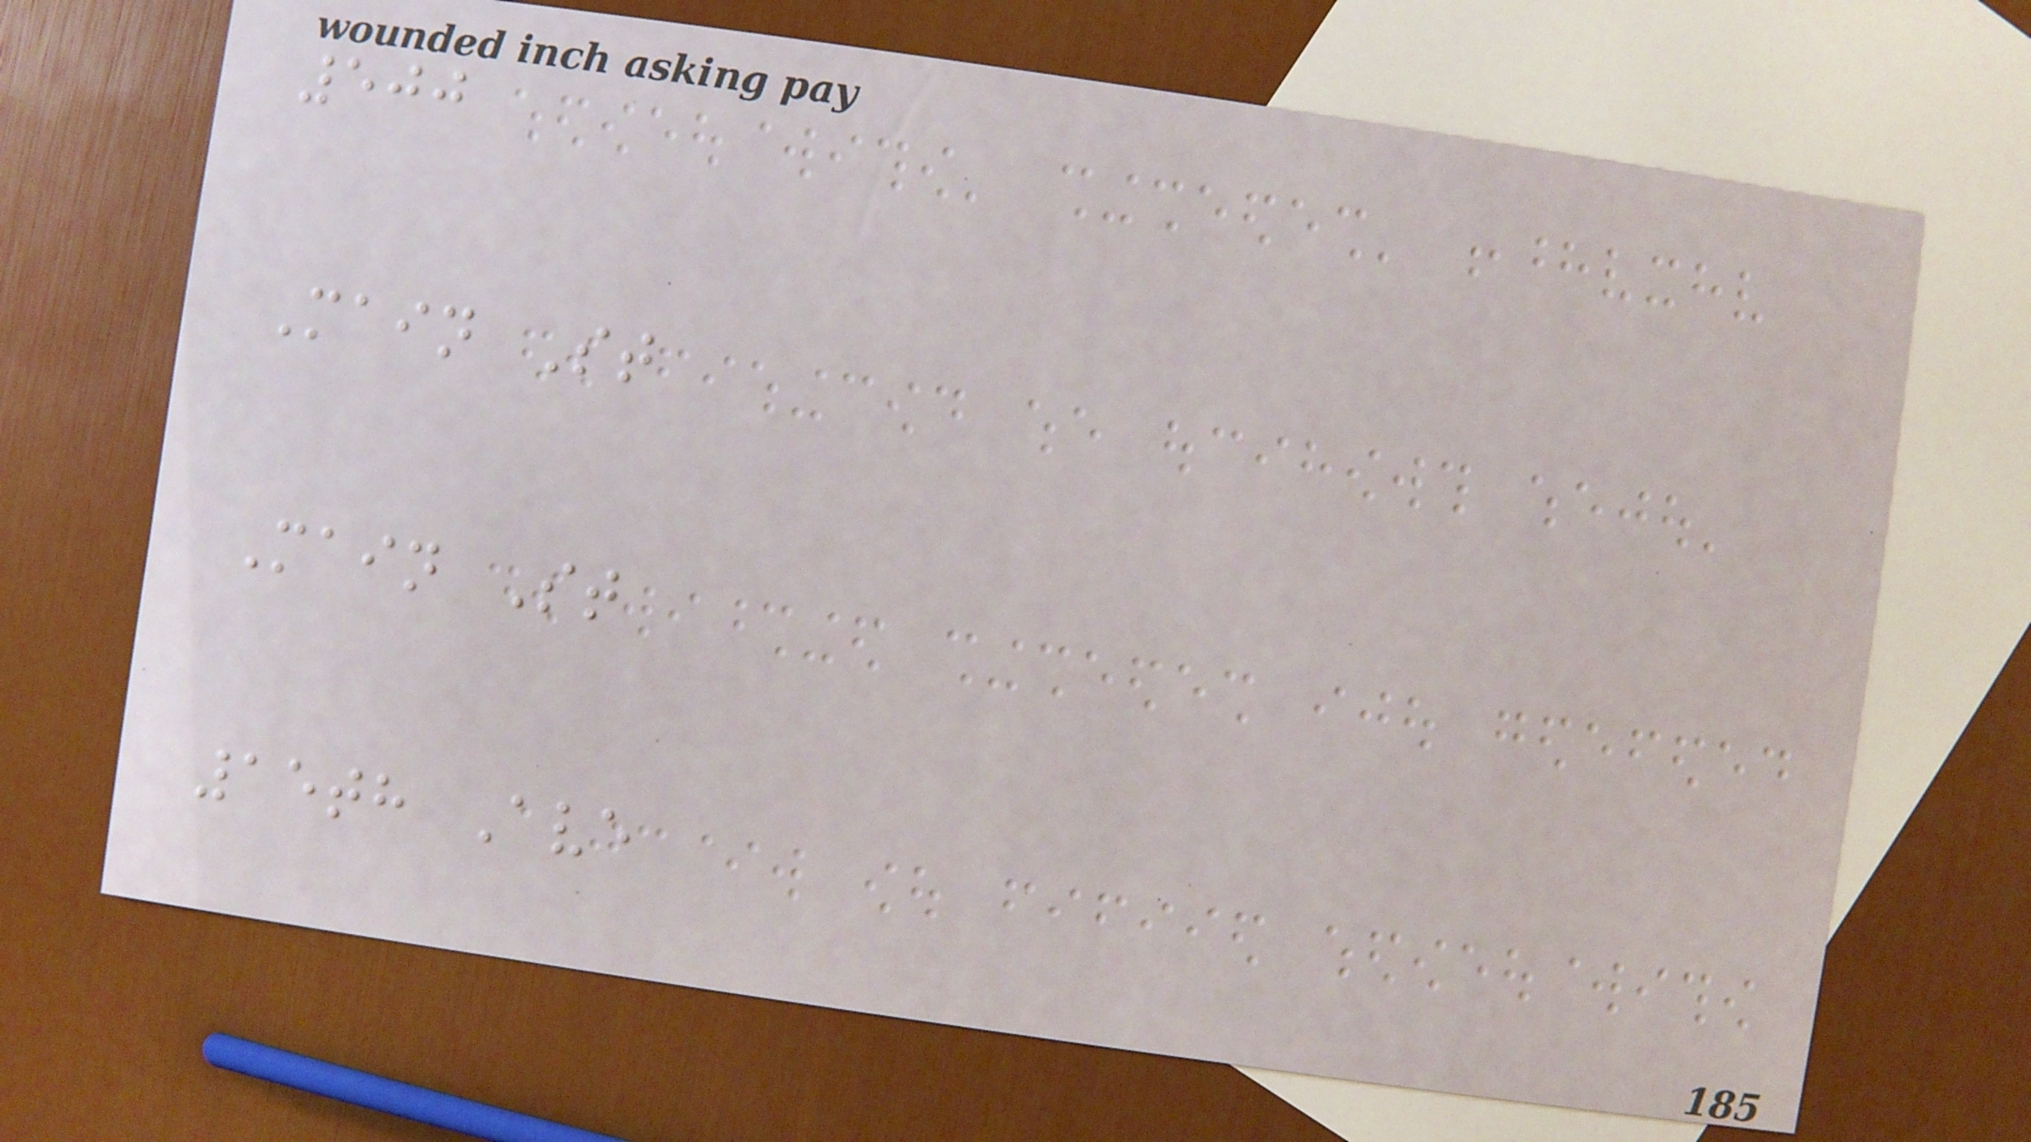500
Main St
Main St
15th Ave
